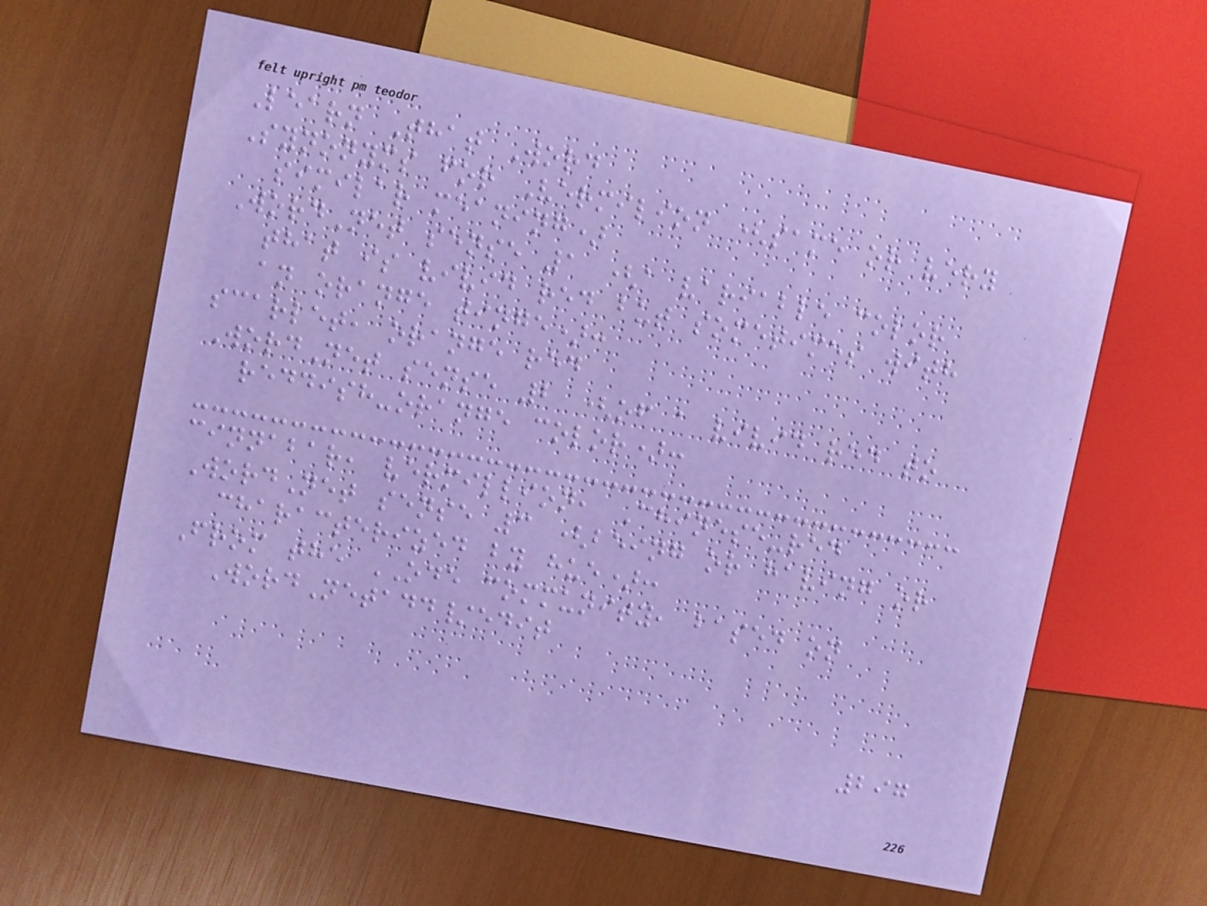Learn That Word
Synonyms for Vermilion (same or very
similar meaning)
WordNet sense 1 (a variable color
that is vivid red but sometimes with
an orange tinge):
scarlet, orange red
WordNet sense 2 (of a vivid red to
reddish-orange color):
cinnabar, vermillion, Chinese-red
WordNet sense 3 (being or having or
characterized by hue):
From the ODE community, based on
WordNetadd/edit
297
